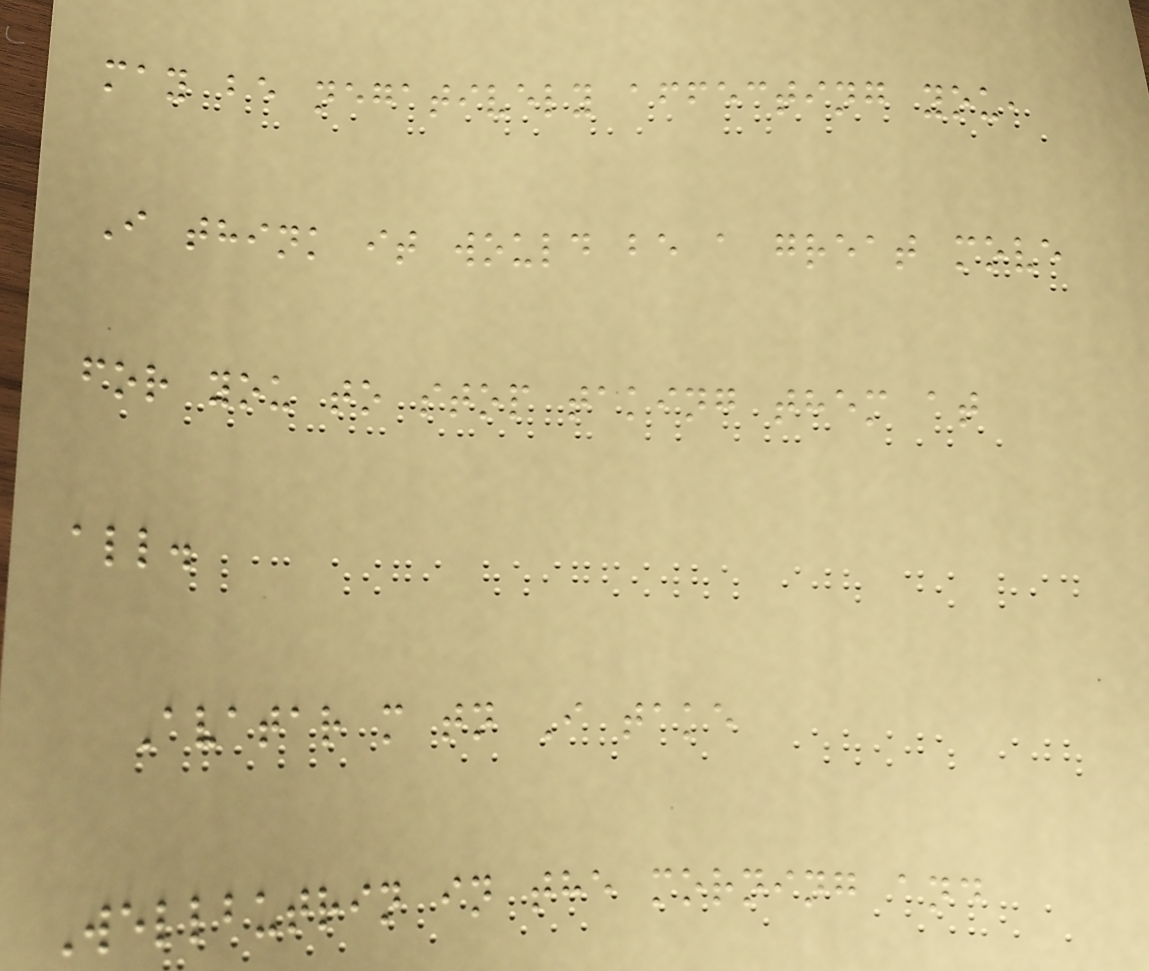may be negatively affecting you,
I think it would be a great move
for you to stop taking them at
all.
Avatar m tn I take
Wellbutrin in the morning and
